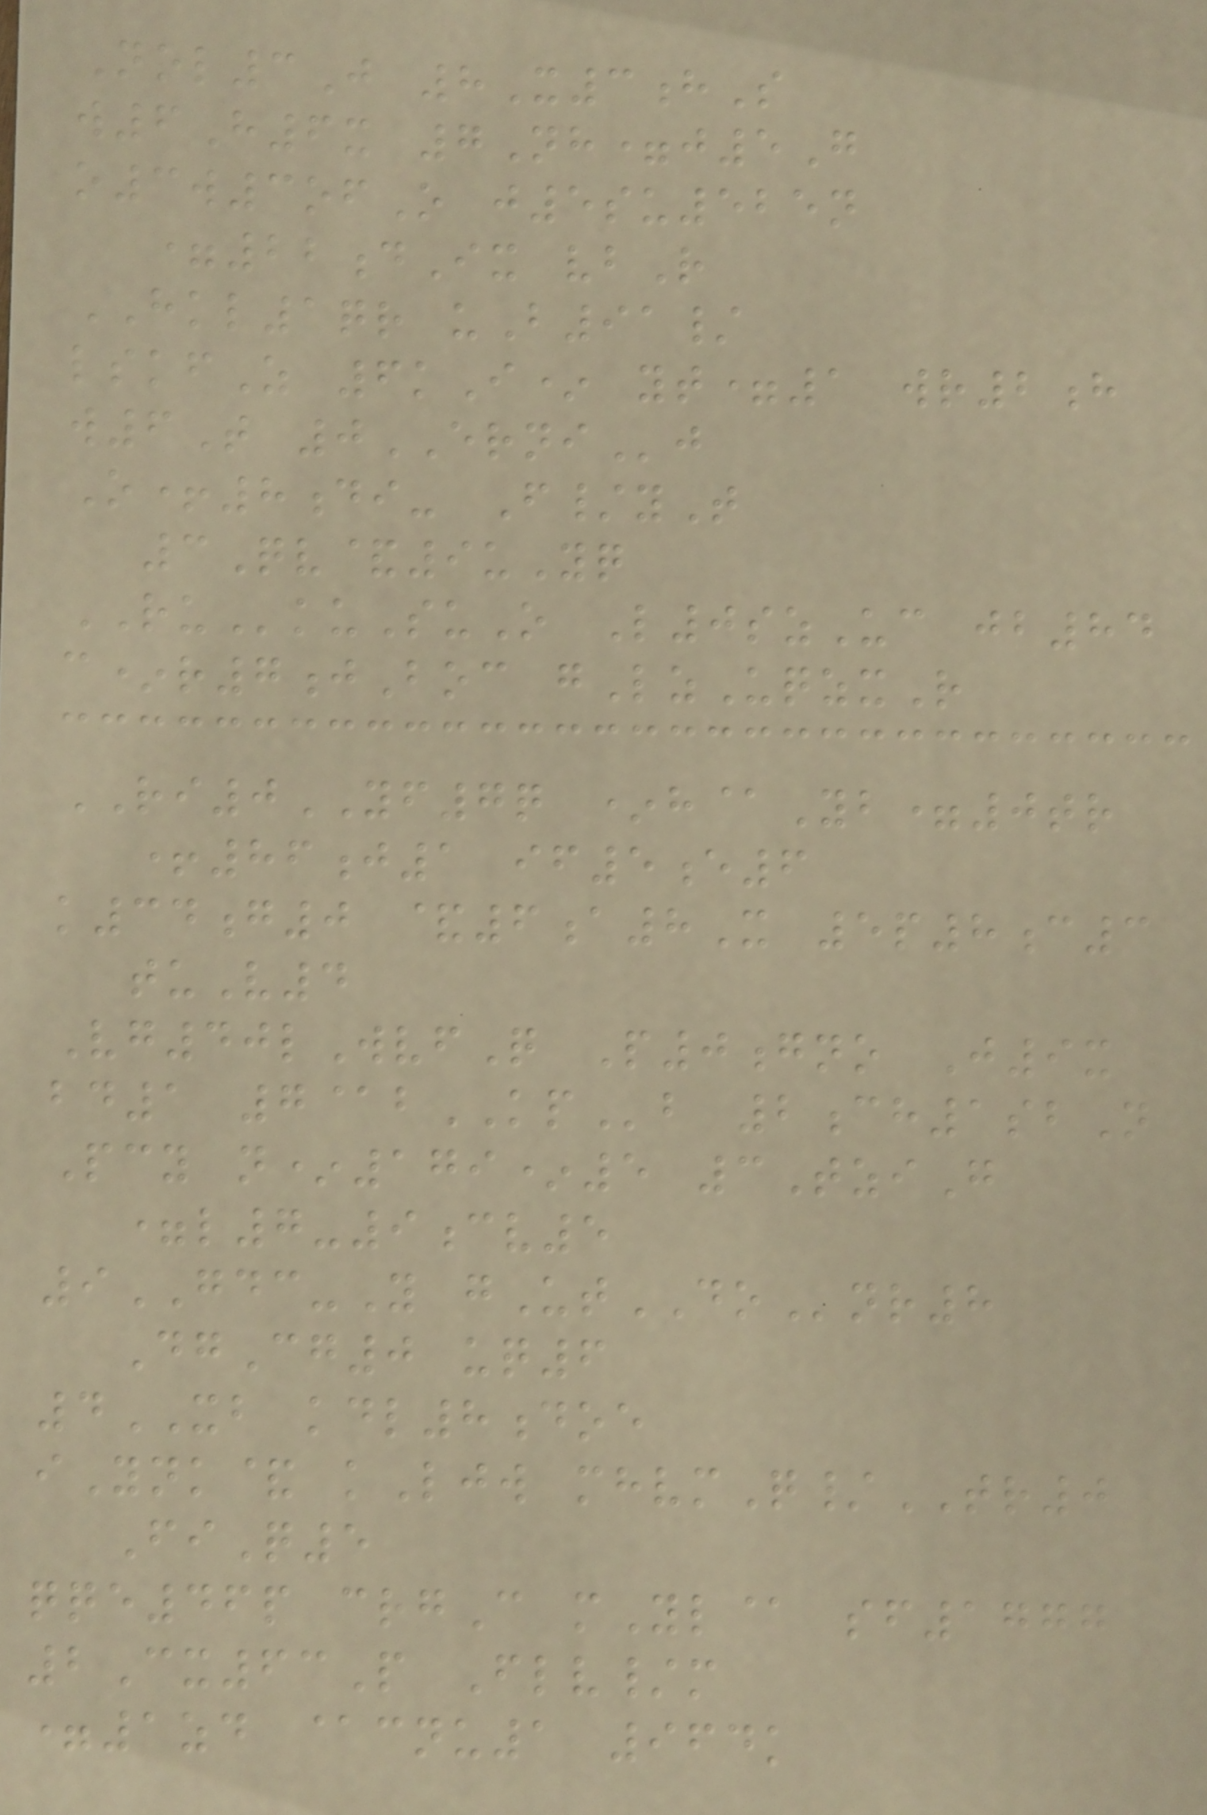Nol3J 8X3hS
w6H6x 7Nh=j5G
o3w3ofO j5su525n
=22dIx vbR
HKL1qr uB91/
lskfZ 6kI* yt=1 wr2h
w6T 0ERNIj
O+8di- F/yT
3Qv&9uYq
RUkuSuO L0szUc jb84
c*r7jBoc gLzUqzxR
RI0YF7q *h@Yb=0tr
+86j1 if5e6
k34g0 &6a8X 5p8c3
tuV4
Vg40lWvfQ P0gno J9x
bd1 7@bKPb 2ch1sbN
Pcy n*179*5 3TziG
=l7-9cv5
9GDC-Y gUtDOnr8
DgCg0 uq6
4XB kdl8doe
iYnk& kLjw mhvmQ/TR0
FiQ5
qqe46p crgC mYl@ sf1777
2Cx63P Flv/m
=1zd @cnu1 964k
